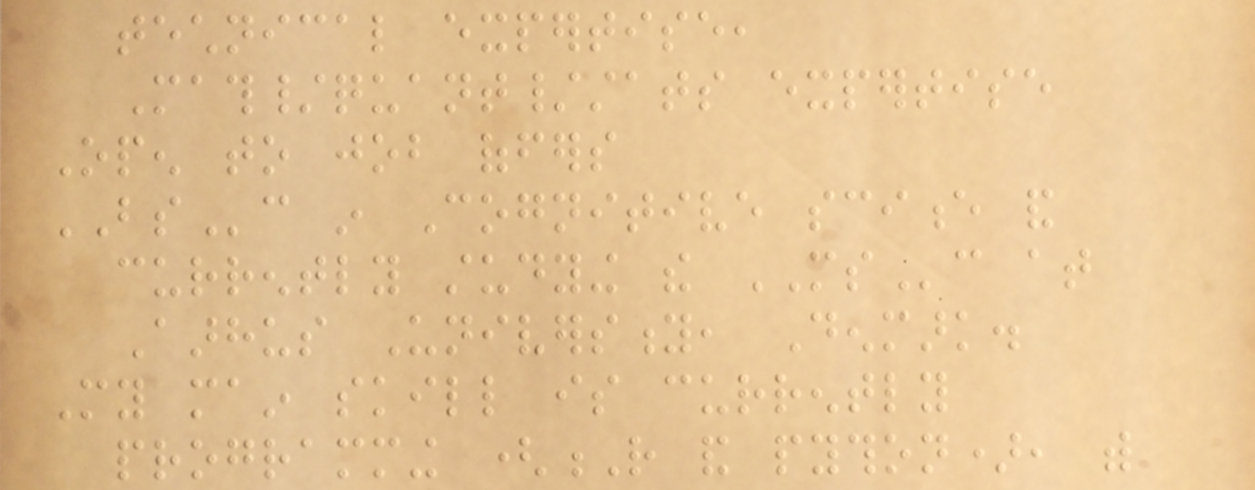technical expertise,
Math/quant/stats expertise
Open to job offers
BSc in Cognitive science and
currently studying the MSc at
Aarhus University, Denmark.
My main skill is currently
programming (R and python), with
